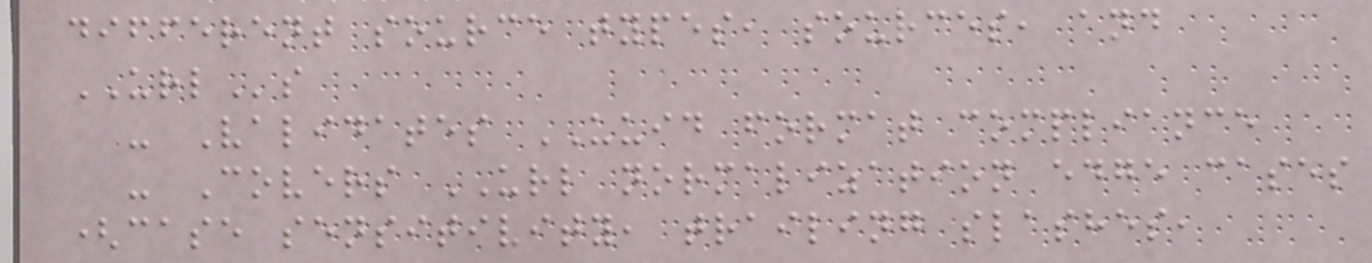different source types, sources, and
URLs
- Validates UUID format compliance
- Covers URL normalization edge cases
(case sensitivity, trailing slashes,
